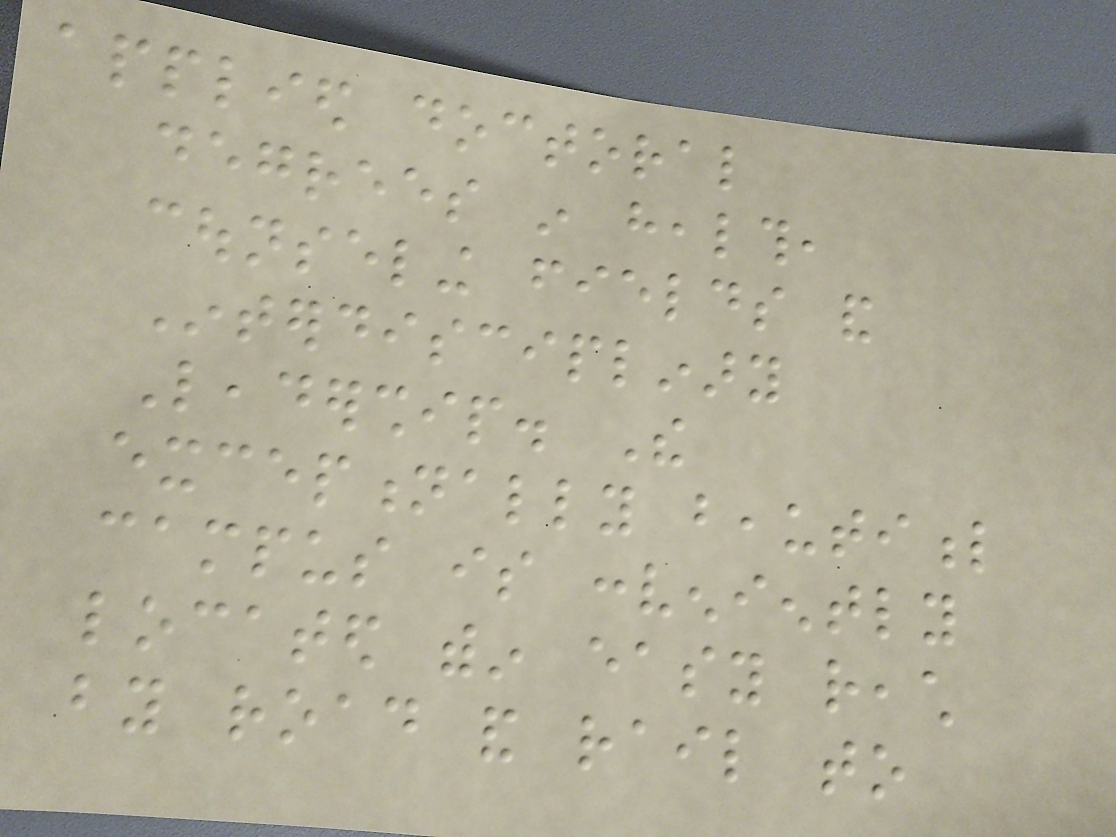applied doctoral
degrees in health,
counseling fields and
Interdisciplinary
Leadership. The
exceptionally beautiful
campus is conveniently
located within easy reach
by road and rail to
